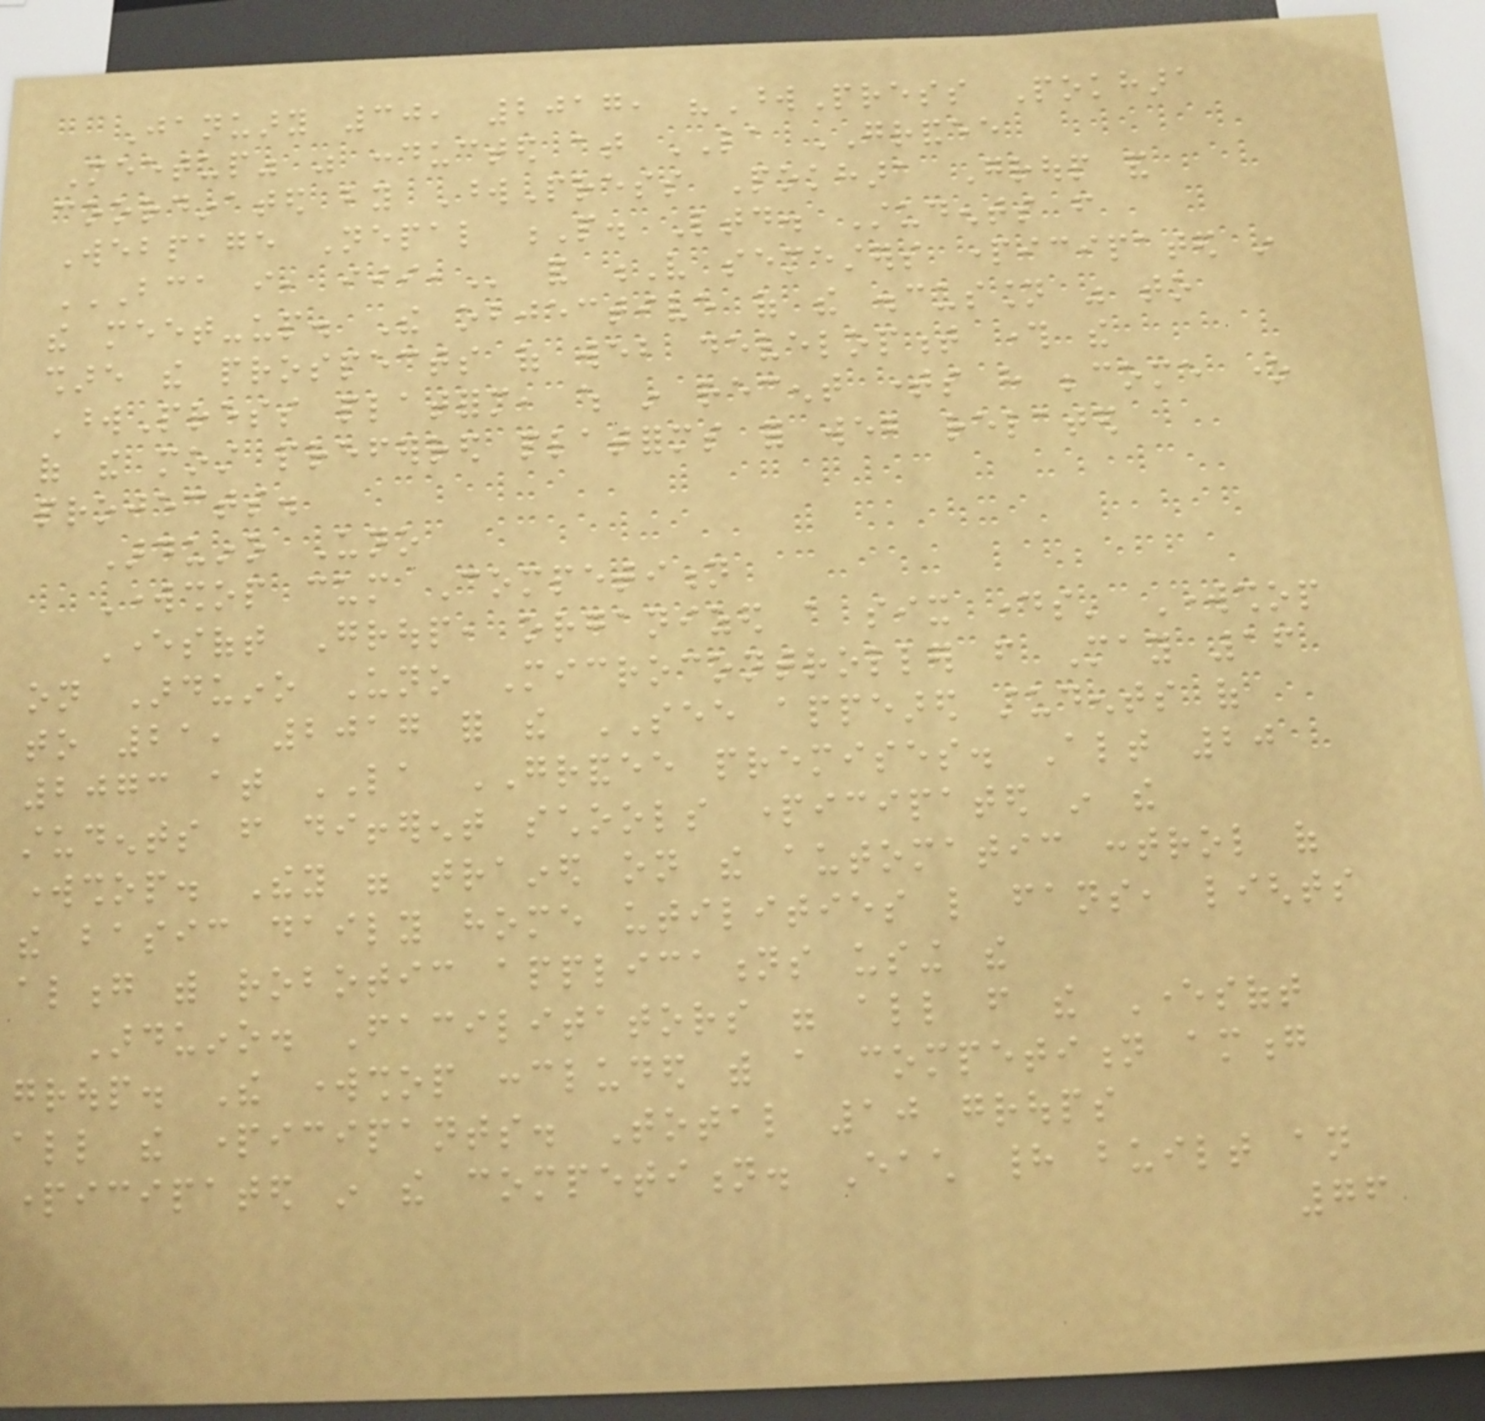January 30, 2017, "WordPress Pokhara
Meetup" was conducted at LA GRANDEE
coordinated by WordPress Pokhara Group and
Webpage Nepal P. Ltd. Students from
BCA I, III, and V semesters participated in
the meet-up. The objective of the discussion was to
share the prospects of web development through the
WordPress platform, which in recent times have become one
of the most preferred platforms for web related
projects.
Arduino Uno
Workshop cum Competition
Eversoft Group, organized a six days' Workshop
on Arduino Uno Microcontroller from May 16
to 21, 2017 for the SEE appeared students of
2073 at LA GRANDEE premises. Altogether 20
students from different schools participated in the
workshop. They were trained on the automatic control of
the basic daily home utilities like fans, lights
along with robotic applications using the
Arduino. Facilitators were all from the Eversoft
group. The workshop concluded with a competition among
all the participants. Total 10 groups
participated in the competition. Each had built an
76
